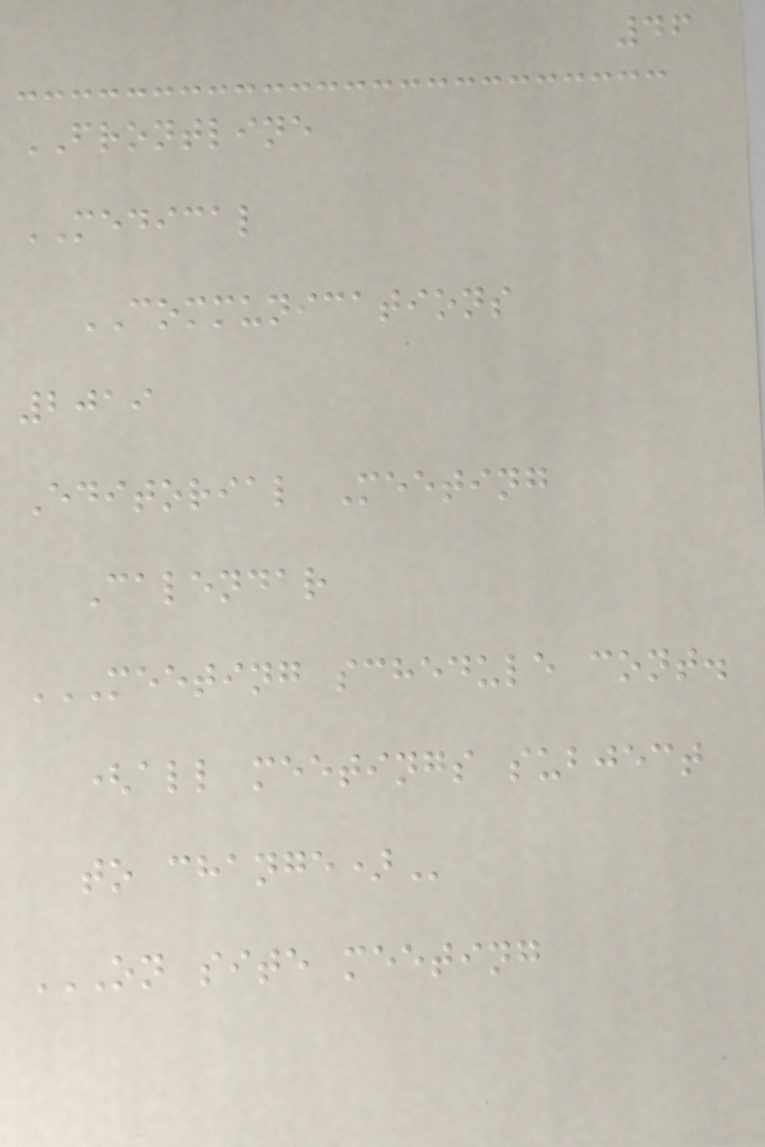46
FRONTLINE
MEDICAL
COMMUNICATIONS
2019
Editorial Meeting
Calendar
MEETING SCHEDULE CONT.
(ALL MEETINGS SUBJECT
TO CHANGE)
ON SITE MEETING
